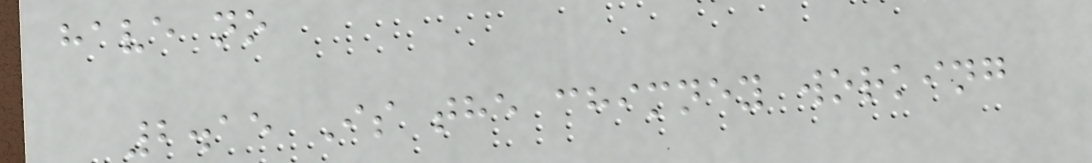have no
2.15 Is the chimney working
